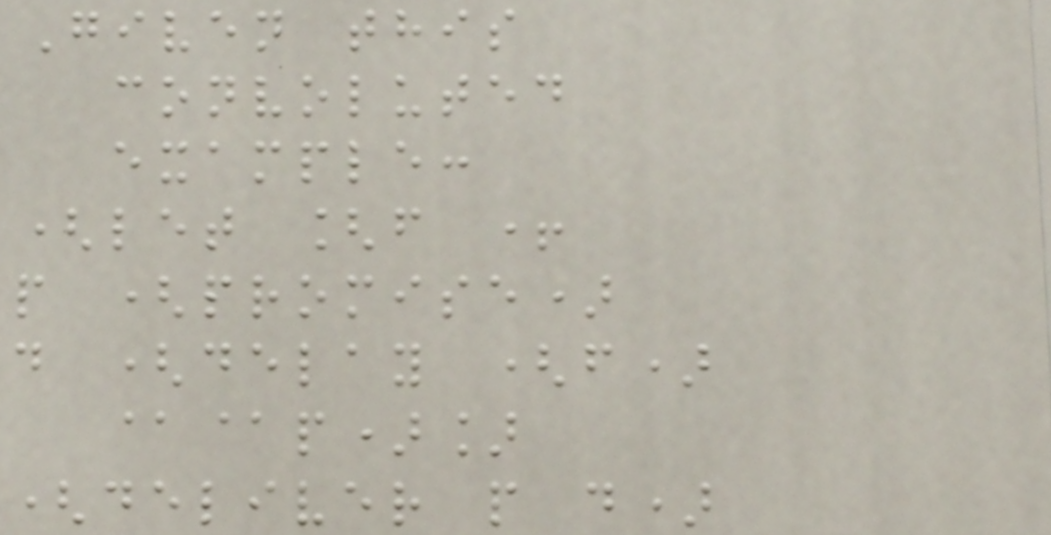Given this
convoluted
example:
(let [f +
p (promise)
d (delay (f)
@@p)]
(deliver p d)
